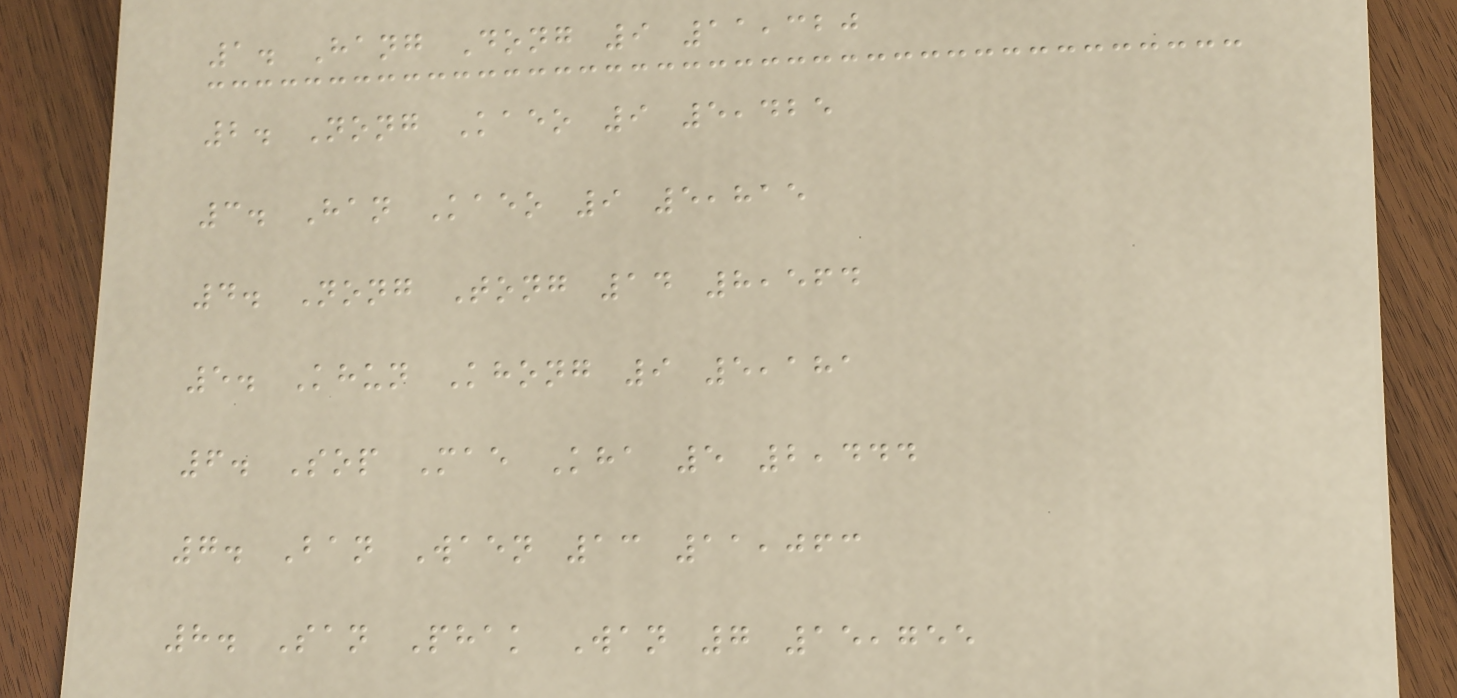1. Hang Dong 9 11,320
2. Nong Kaeo 9 5,425
3. Han Kaeo 9 5,815
4. Nong Tong 14 8,564
5. Khun Khong 9 5,181
6. Sop Mae Kha 5 2,444
7. Ban Waen 13 11,063
8. San Phak Wan 7 15,755
